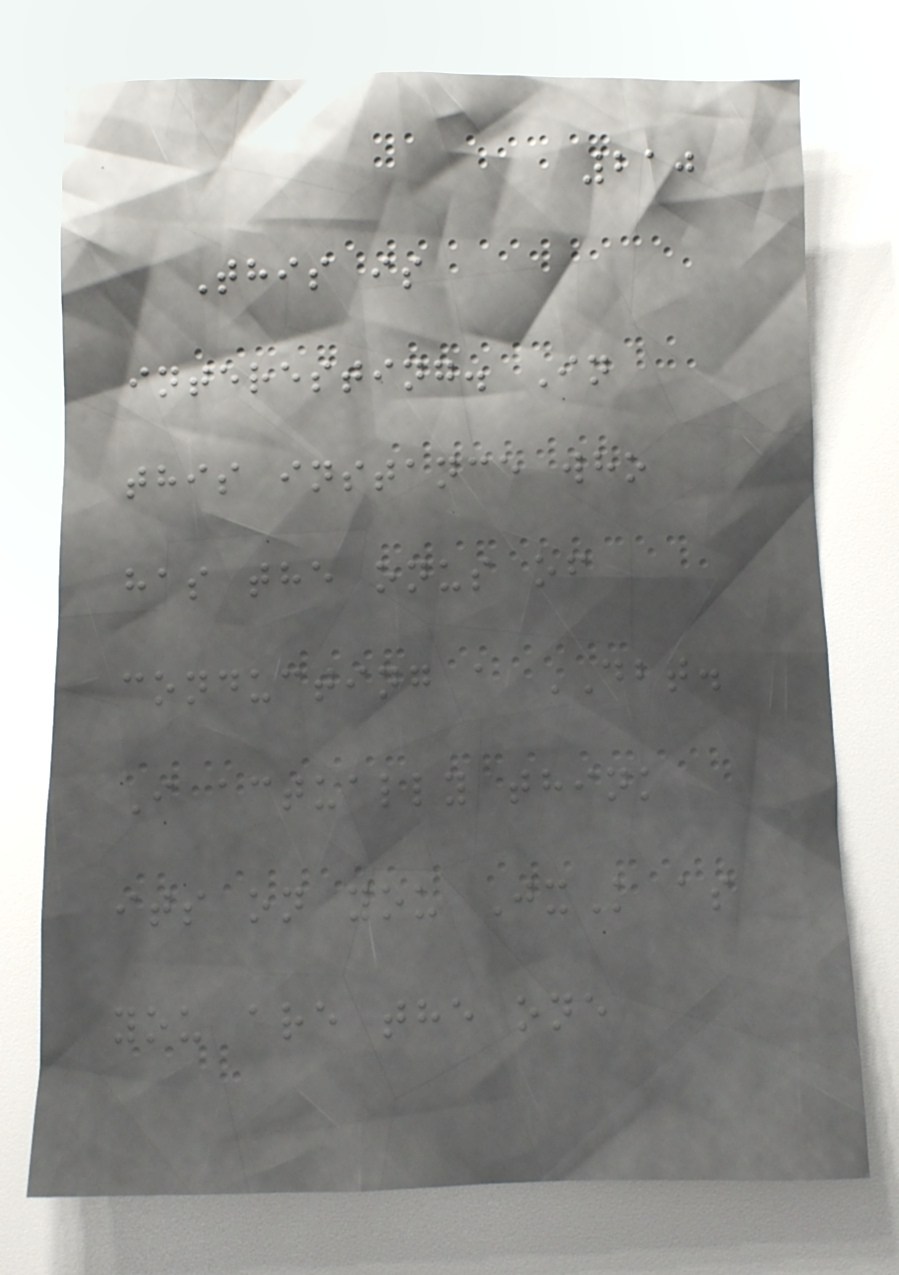210
This is
interesting. In
this instance who
has the onus of
conducting a DBT.
I actually think
its on you JxK as
you are the one
